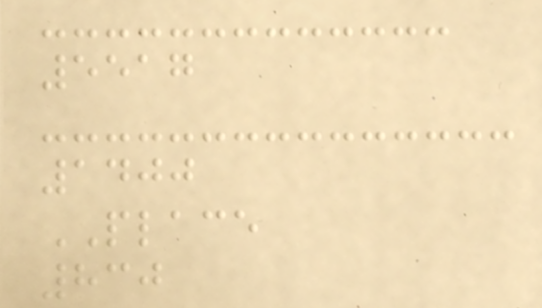5517
1400
PLACE
830
